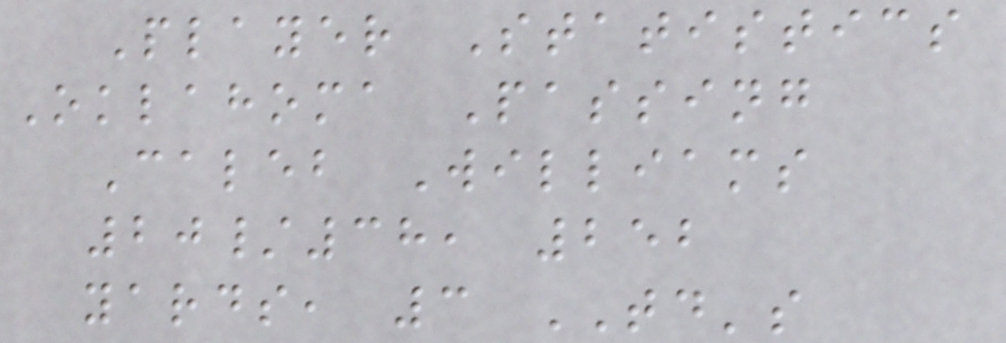Player Statistics
Oklahoma Passing
Caleb Williams
20/38, 252
yards, 3 TD's
